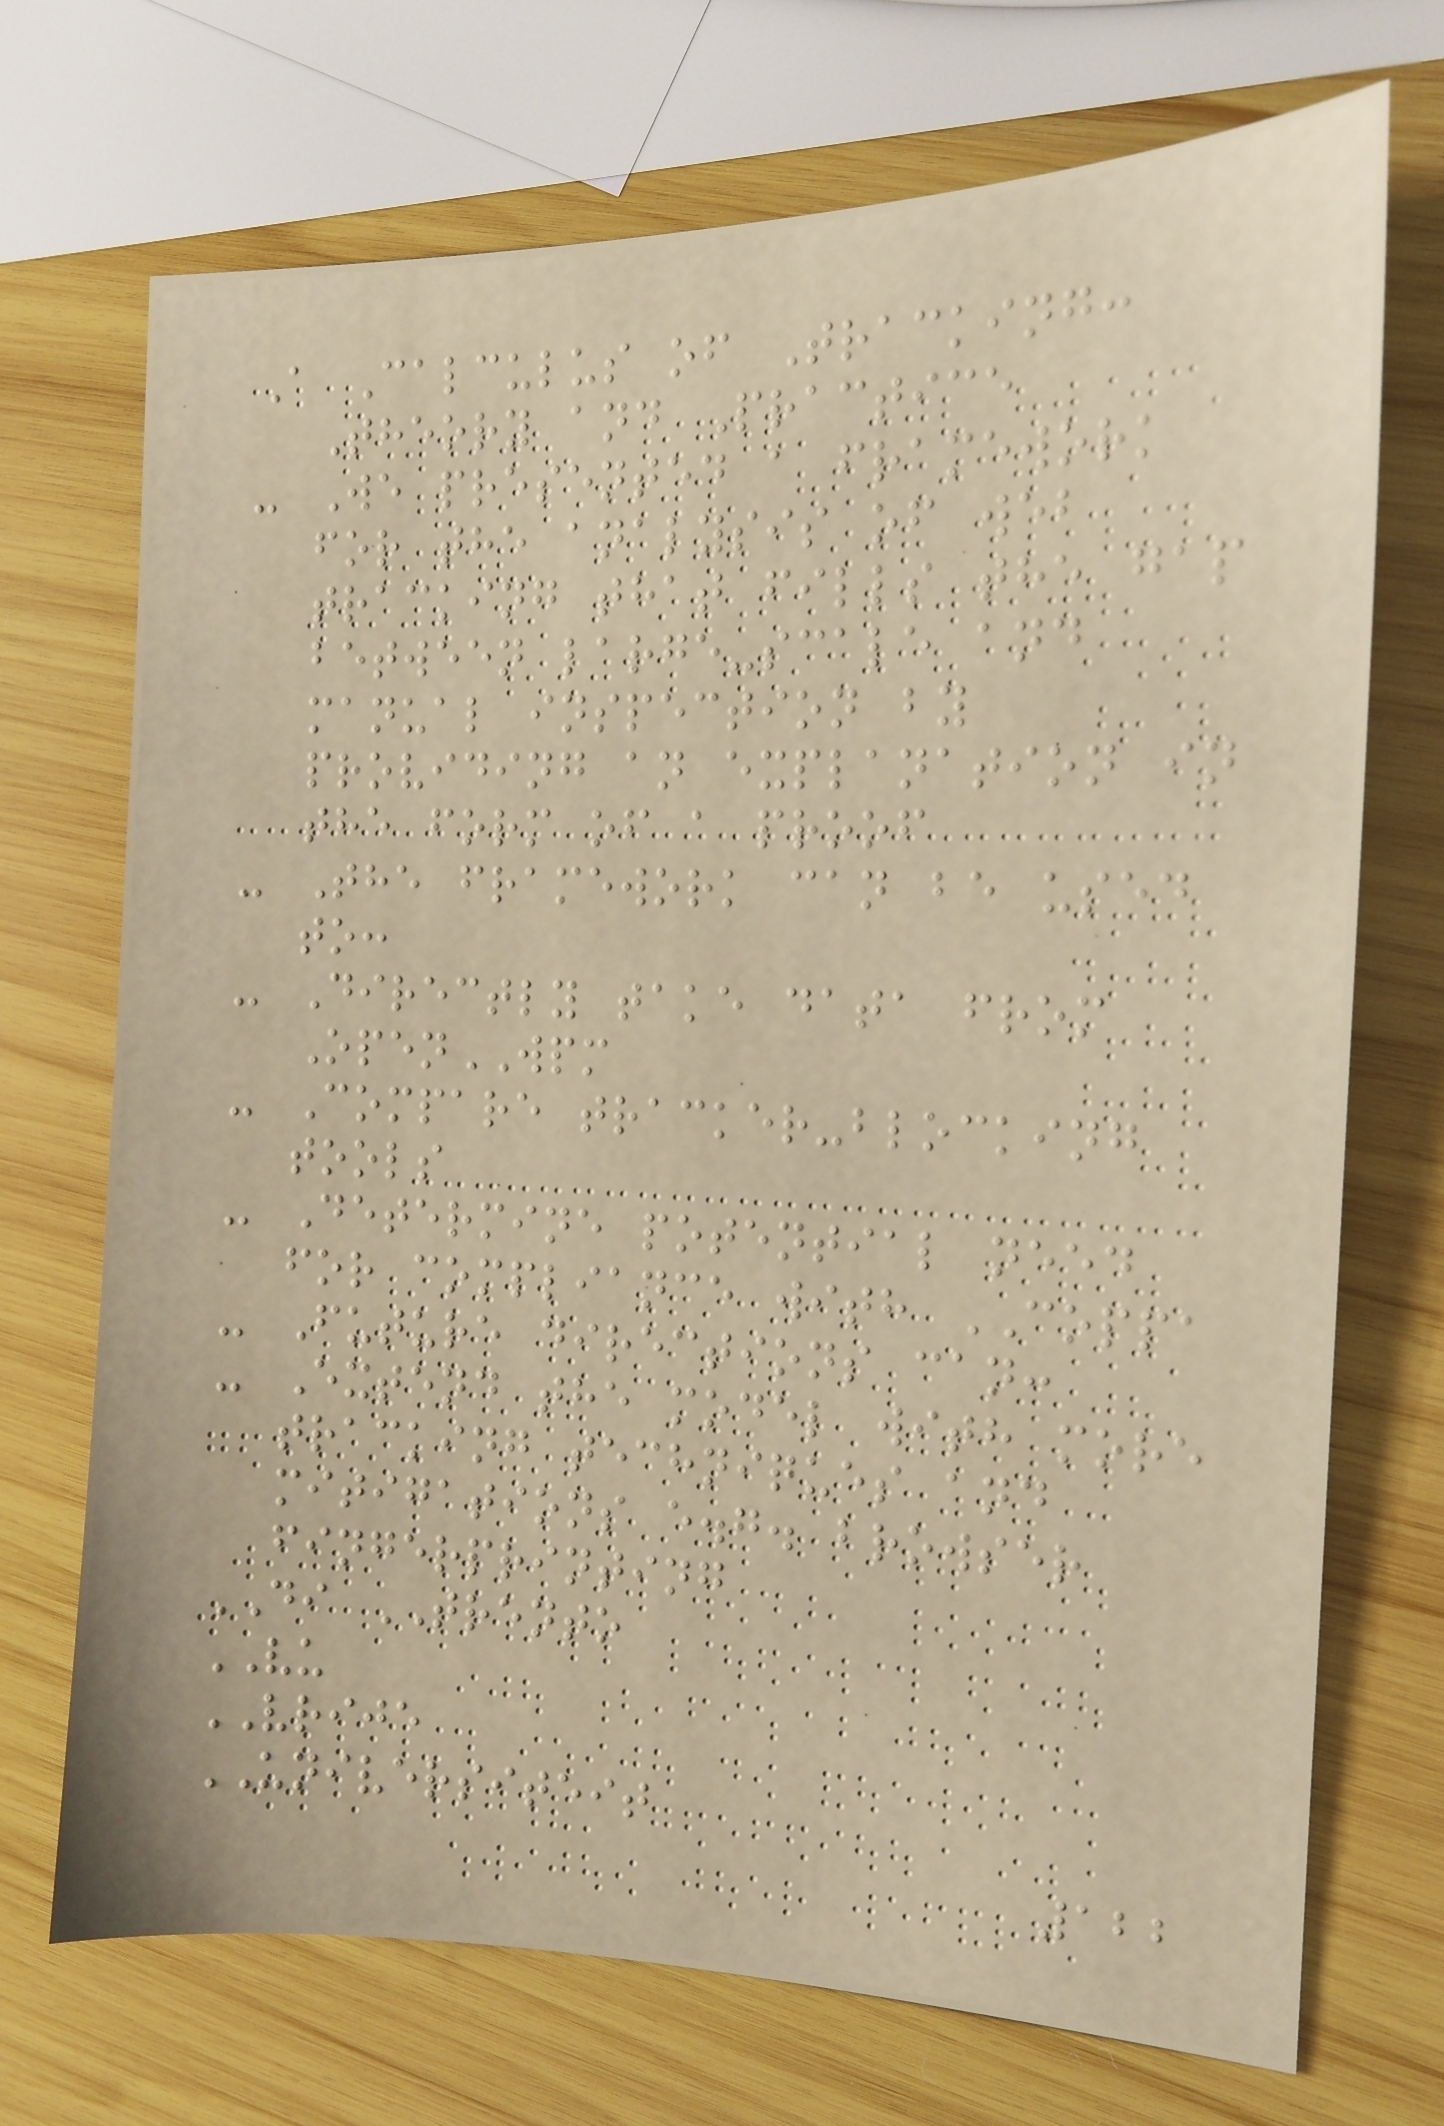A Calculus of Tracking:
Theory and Practice
- We presented a framework
for the analysis of web
tracking that fills the gap
between large-scale and
manual inspection by
providing an explanation in
the form of a proof
- The framework can be used
to:
- Directly take data from
OpenWPM
- Compare tracker-blocking
tools
- Determine potential need
for compliance with COPPA
- Future directions can:
- Extend the model with more
tracking techniques and
mitigations e.g. browser
fingerprinting
DI TRENTO
VU
VRIJE
UNIVERSITEIT
122
